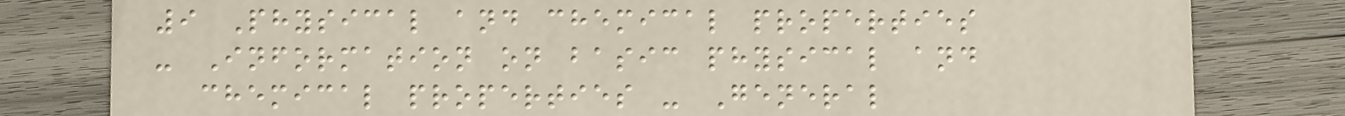9 Physical and chemical properties
- Information on basic physical and
chemical properties - General
